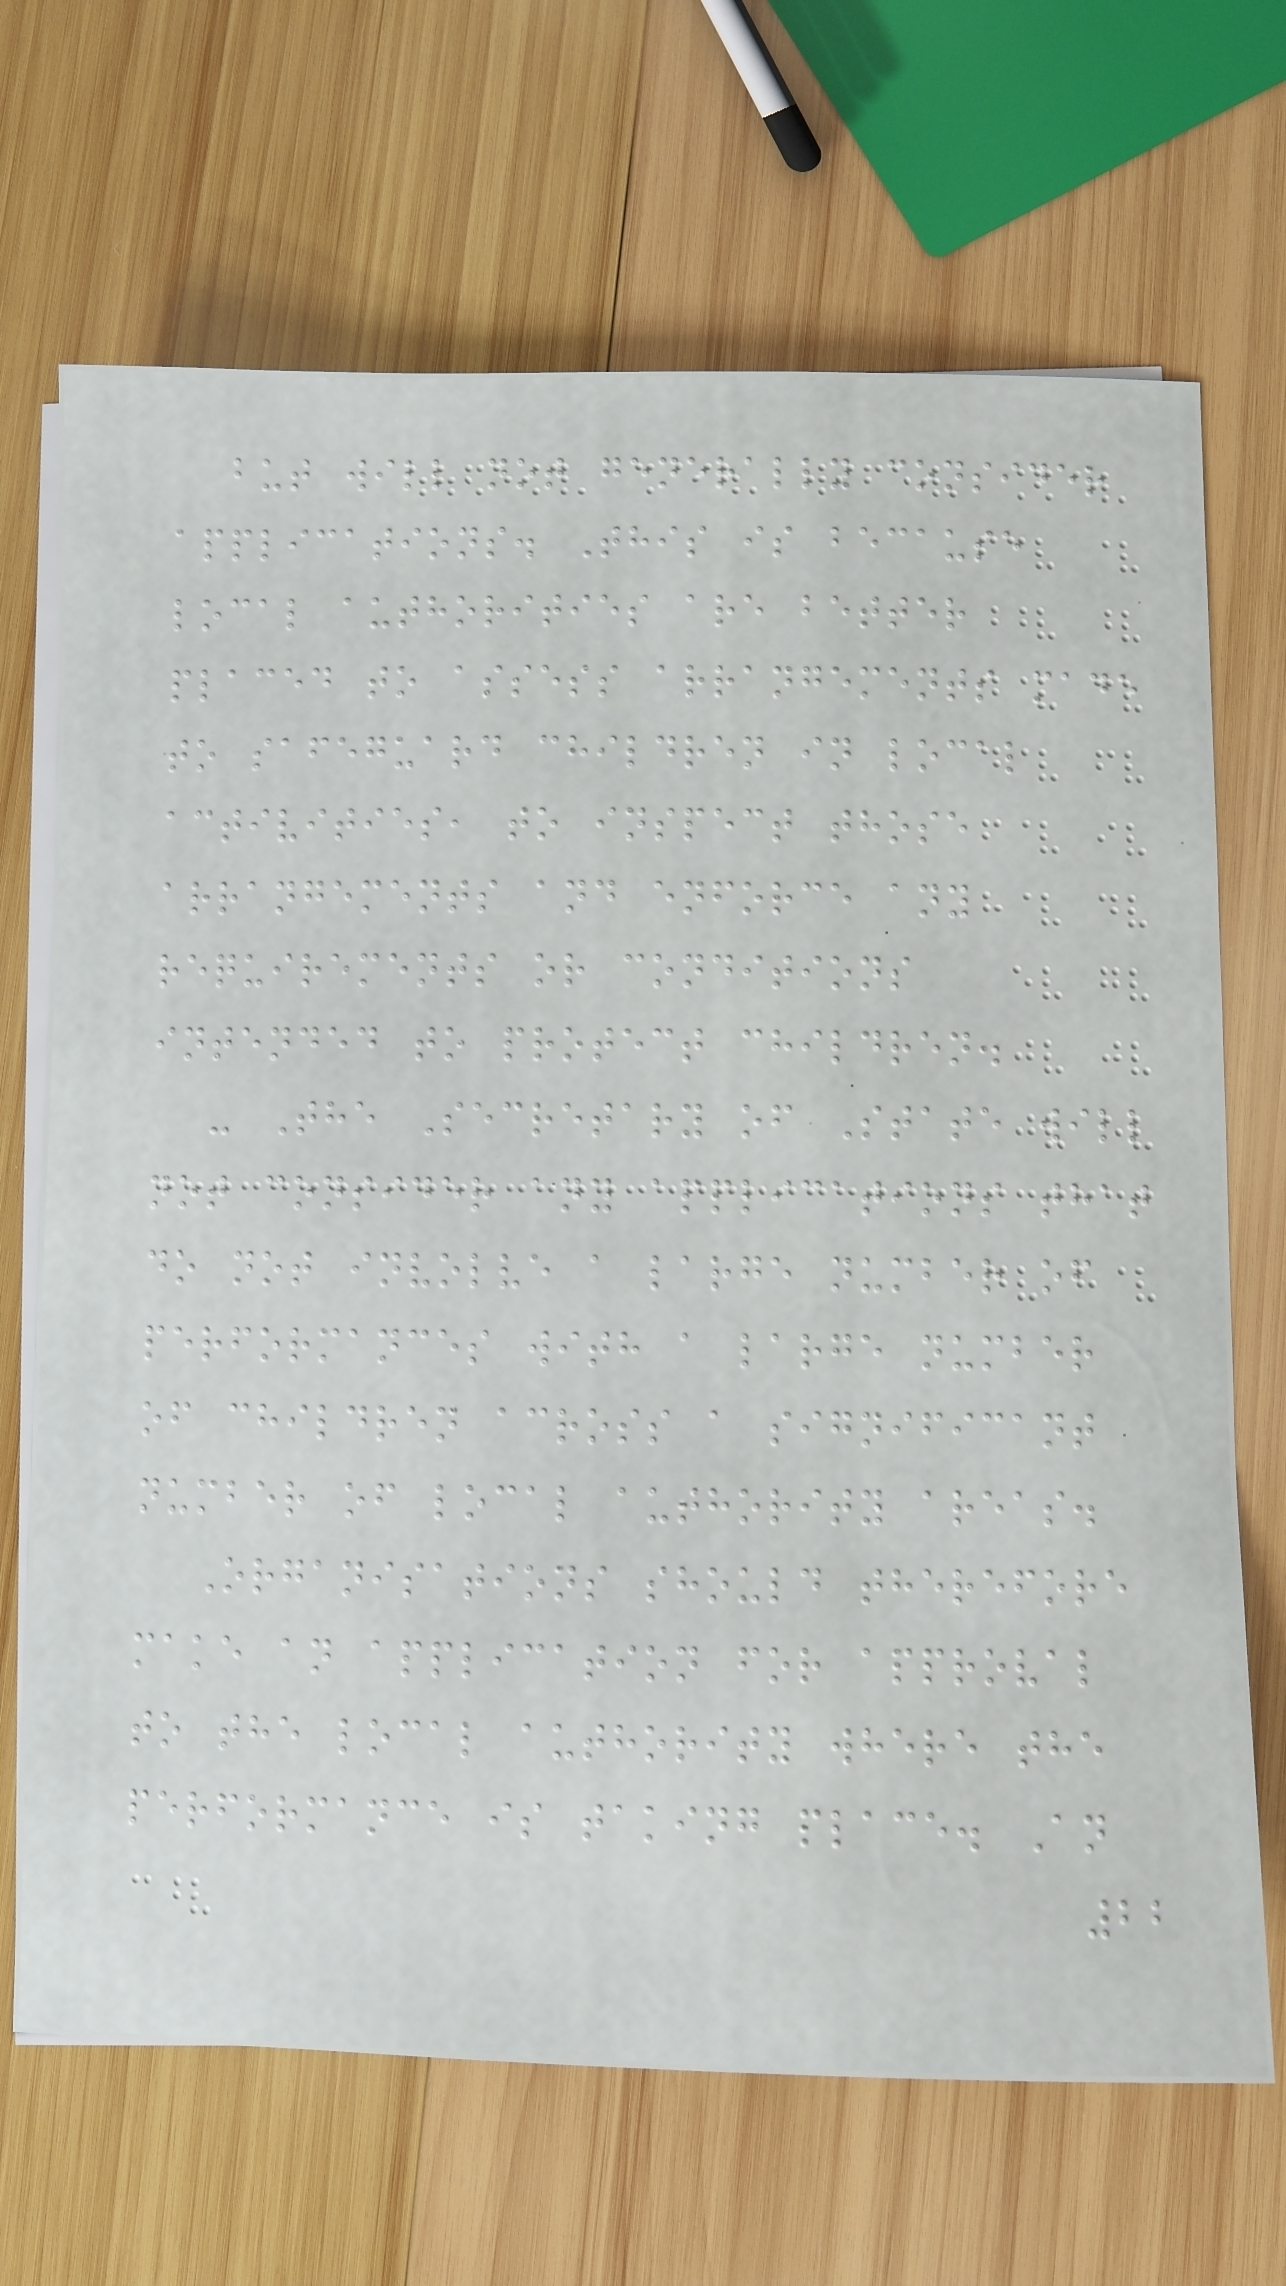but will not generally consider
applications. This is because
local authorities are better
placed to assess arrangements made
to safeguard children in local
activities, to inspect those
arrangements and enforce any
requirements or conditions
intended to protect children.
- The Secretary of State will
not consider any applications that
do not involve a large number of
performances with a large number
of children across a significant
number of local authority areas.
Organisations should therefore
make an application for approval
to the local authority where the
performance is taking place. An
22
